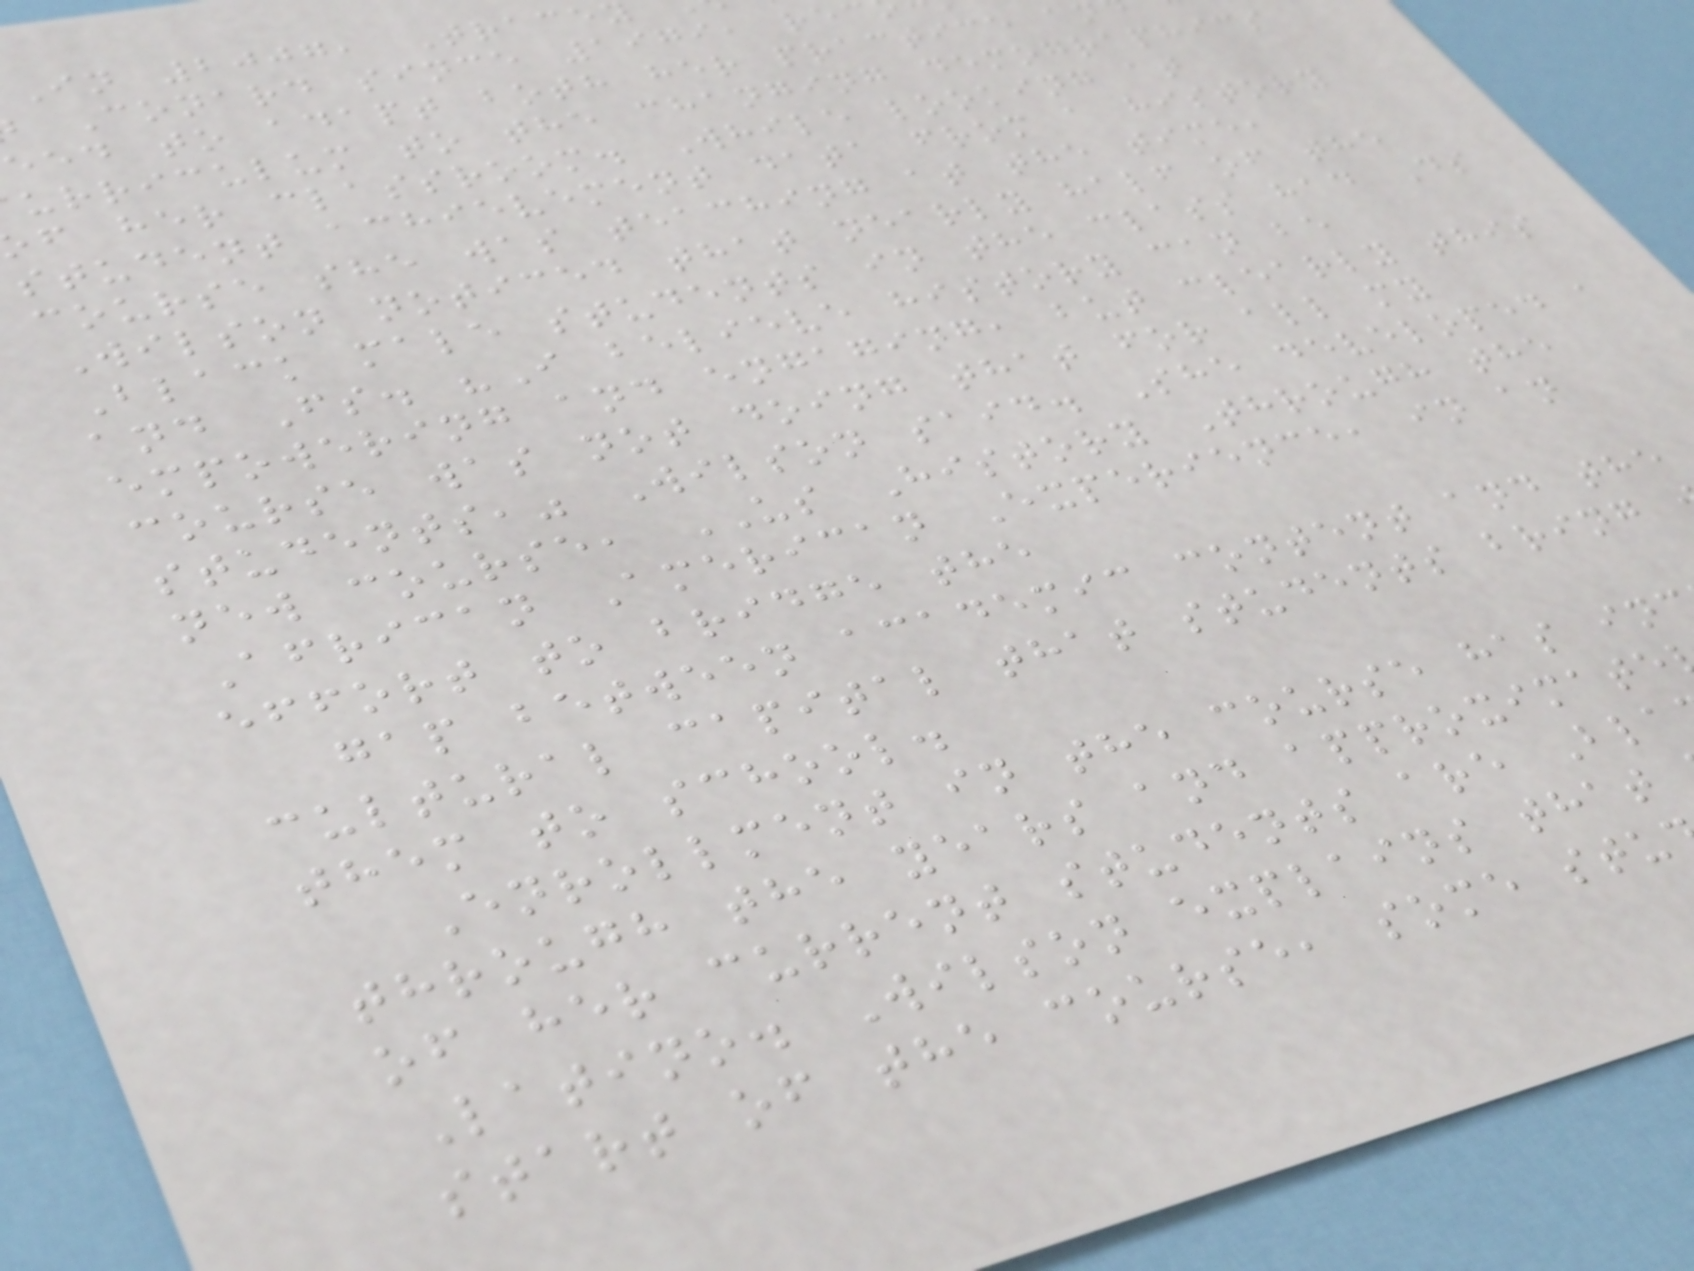In 2007, Trace
Conard since 1979, re
eed to adapt both her practice a
urriculum to the changing demographics
f her classroom. While looking at
student achievement data from a history
course she was teaching at the time,
Wilson noticed that nearly half of the
Black male students in the class had Ds
and Fs. "I believe history can be
empowering and engaging, but clearly this
course was not doing that for all my
students," Wilson said. She developed a
new course, US History Through the
African American Experience, in an
effort to bridge the
gap between academic content and the
cultural capital that students bring
them to school.
Enrollment in the course has in
through the years and approximate
of her current students are Bla
Latino. Wilson explains that
start of the course, some stu
